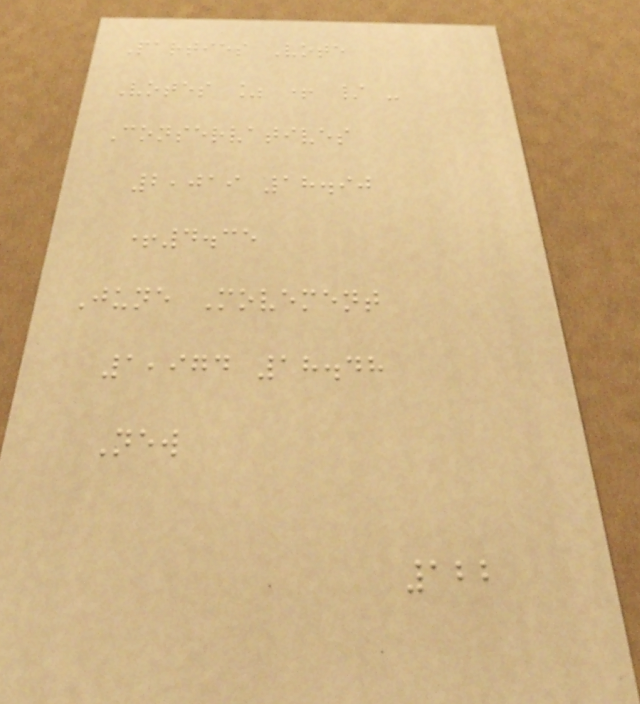Parties Vote
Votes % + / -
Conservatives
2,019 18.90
+4.35
June Movement
1,974 18.48
New
122
